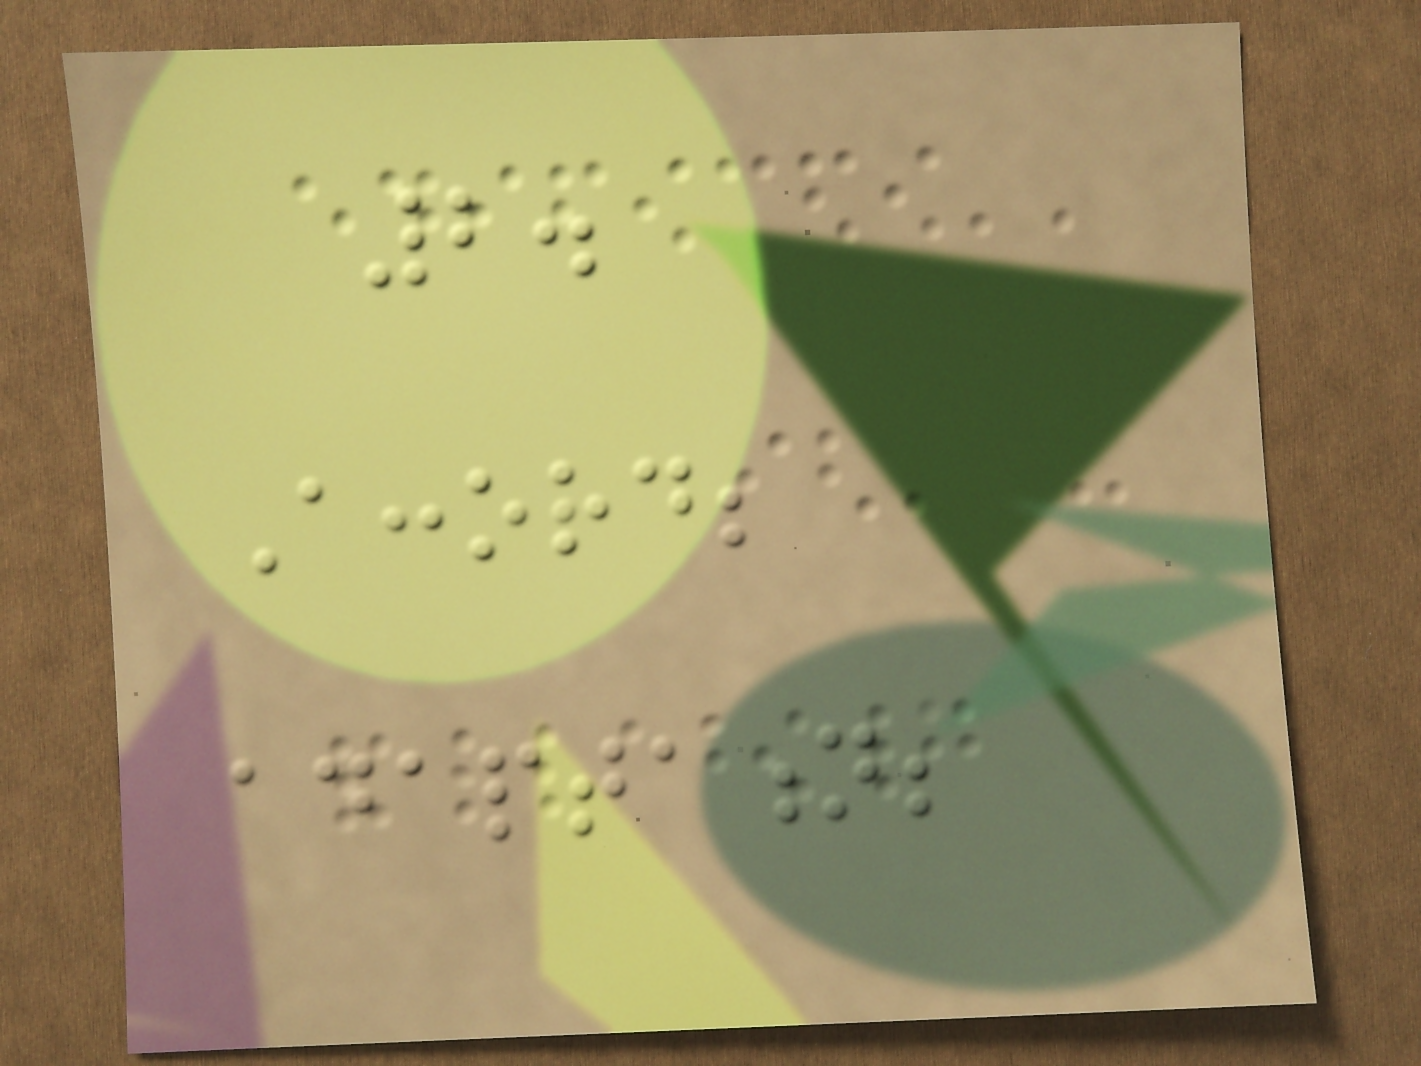2.
Accord;
adaptation;
